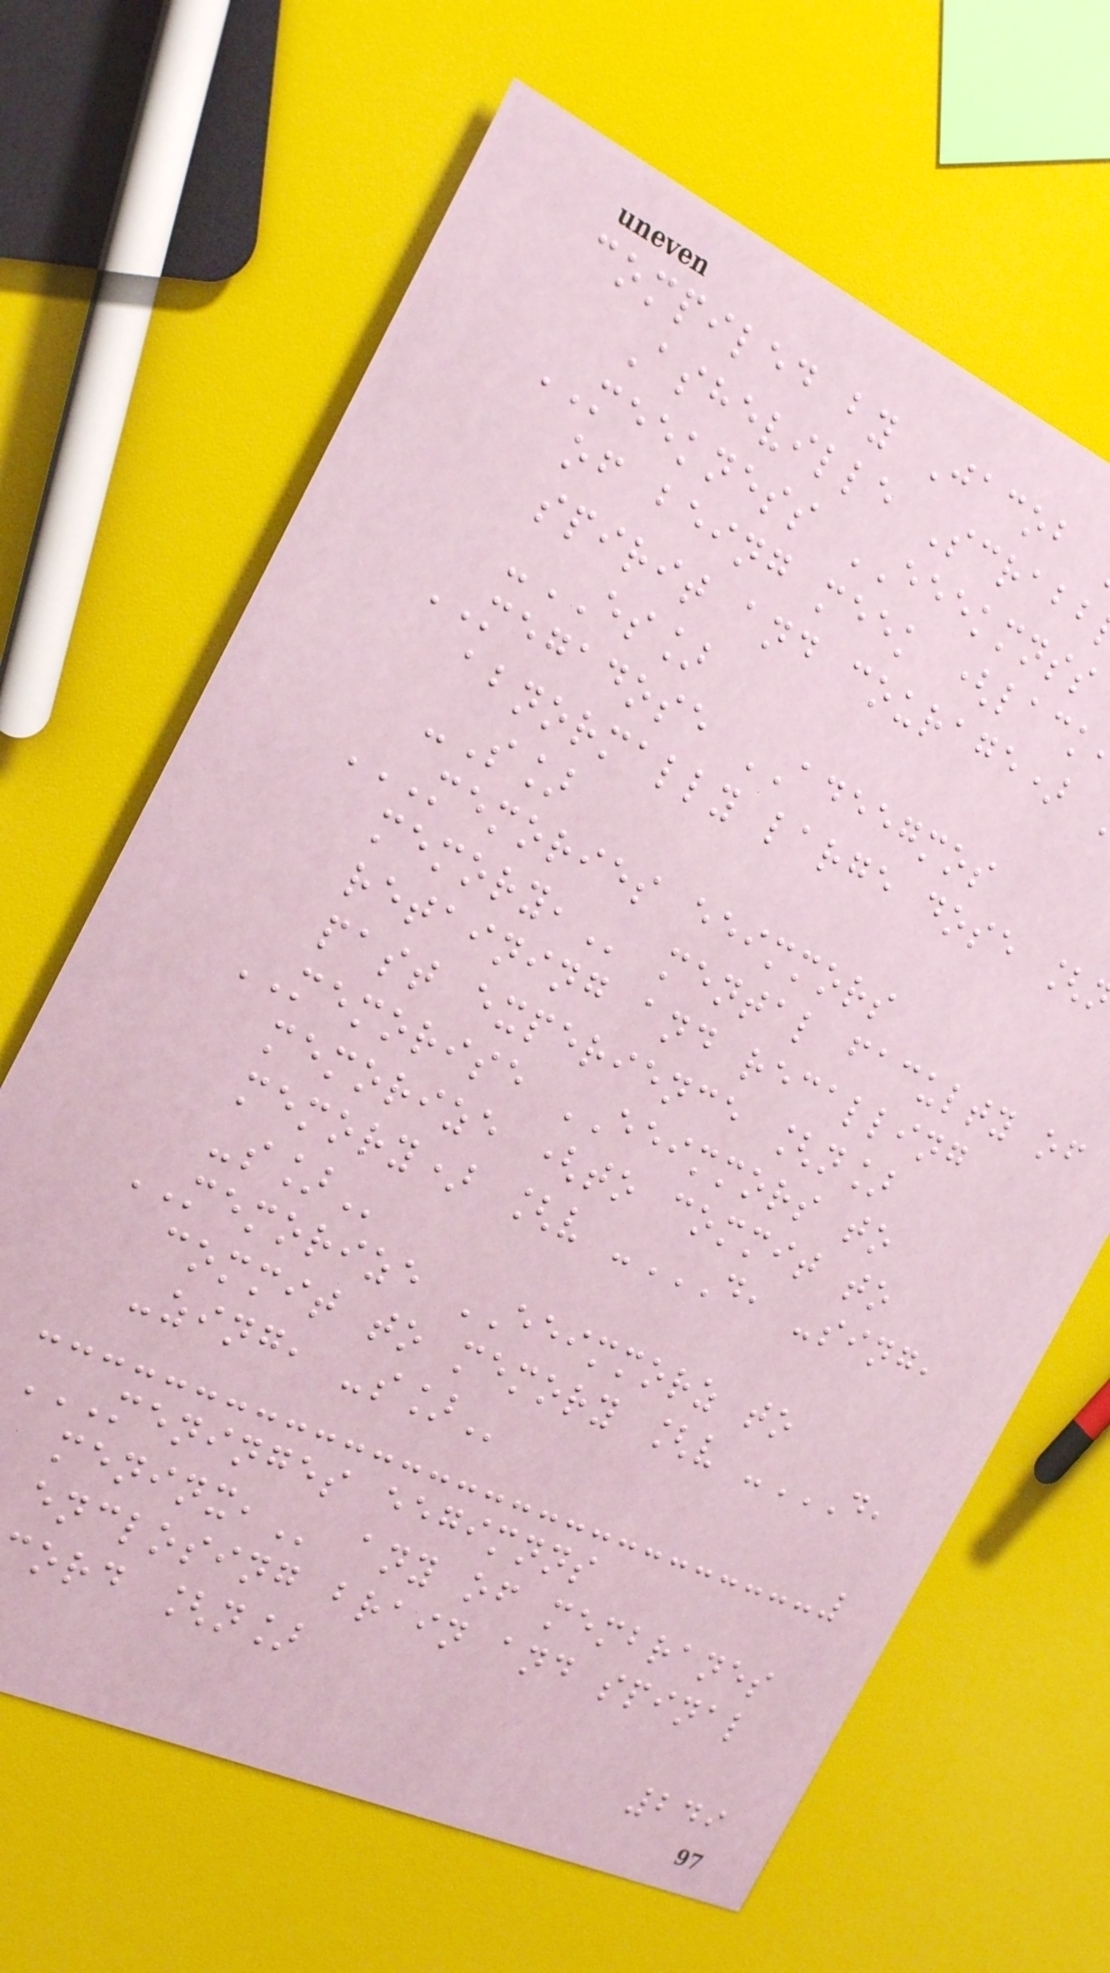compiled by Jacob
Asheville Scrabb
MEEKNESS EEEKMNSS
of being meek (lack
spirit and courage)
-ES]
MEGADOSE ADEEGMOS
abnormally large dose [
-S]
MEMORIES EEIMMORS
mental faculty of
retaining and recalling
past experience [n]
MEMORISE EEIMMORS to
memorize (to commit to
memory) [v -D, -SING,
MEMORIZE EEIMMORZ to
commit to memory [v -D,
-zing,
MENINGES EEGIMNNS
any of membranes
enclosing brain and spinal
ord [n]
249
